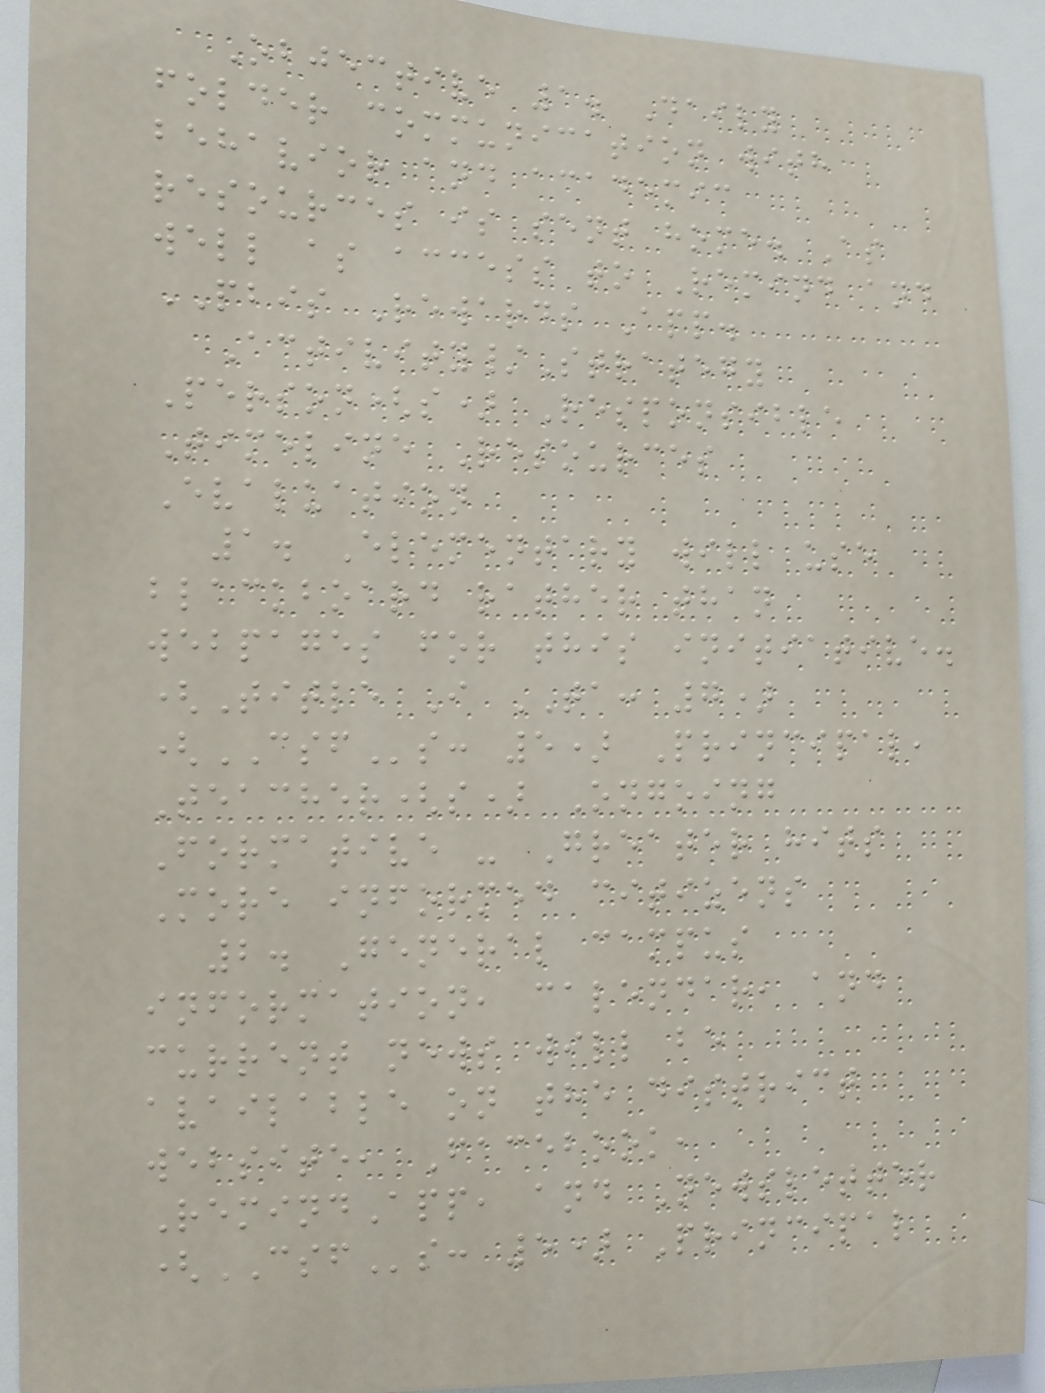Objective 1. Daily
folder communication with
behavior and academic
resources is sent home. As
well as access to Remind and
PBIS Rewards App.
Activity/Strategy
Person(s) Responsible
Timeline Resources
Evaluation
1. Elementary will use
blackboard rather than
webpages for this initiative.
(Title I TA: 7)
(CSFs: 5) Principal,
Teacher(s) Ongoing
Formative - Greater hits
More informed citizens
2. General campus
information, calendar, and
current news will be
available on the district
website, Facebook,
RemindApp, and Newsletter
(CSFs: 5) Principal
